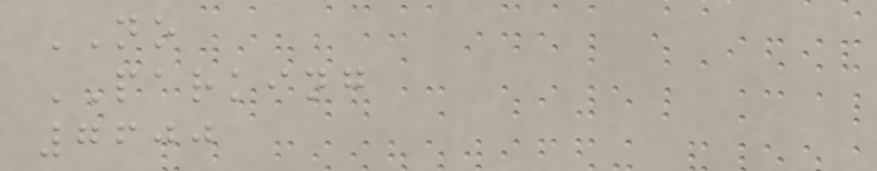NO
PARKING
7600
